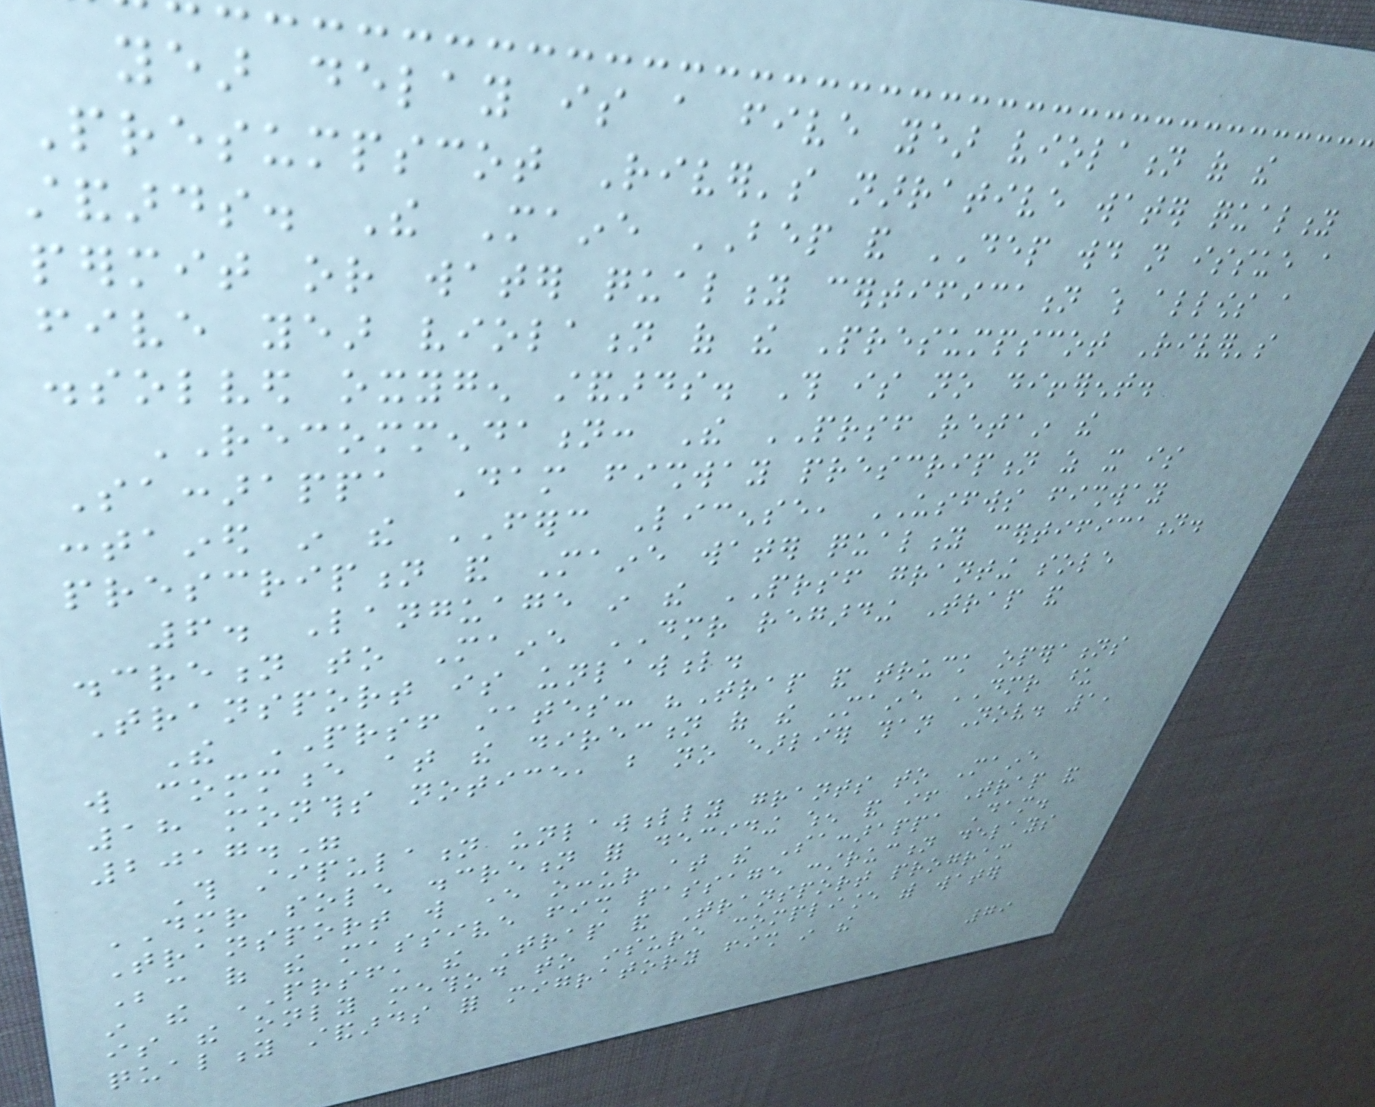year delay is a five year violation of the
Presumpscot River's narrative water quality
standards. The Maine BEP and DEP would not issue a
permit or water quality certification which allows a
five year violation of the Presumpscot River's
dissolved oxygen standards. This is no different.
RECOMMENDATION: The PRSF retain the
Saccarappa Dam fishway prescription as it is
contained in the FERC License, USFWS fishway
prescription and Maine water quality certification.
6. Language in the PRSF granting sole
discretion to Maine DMR regarding Trap and
Transport is unlawful.
The PRSF states: "Trap and truck operations
will commence at the direction of the Maine DMR upon
18 months notice, but no earlier than Nov. 1,
2017."
This stipulation unlawfully grants to Maine
DMR sole discretion for deciding when and if Trap and
Transport will ever occur at the Saccarappa Dam.
Because of the massive fish passage construction delays
in the PRSF, the Trap and Transport program
is the only method to insure compliance with water
quality standards for migratory fish in the
79
